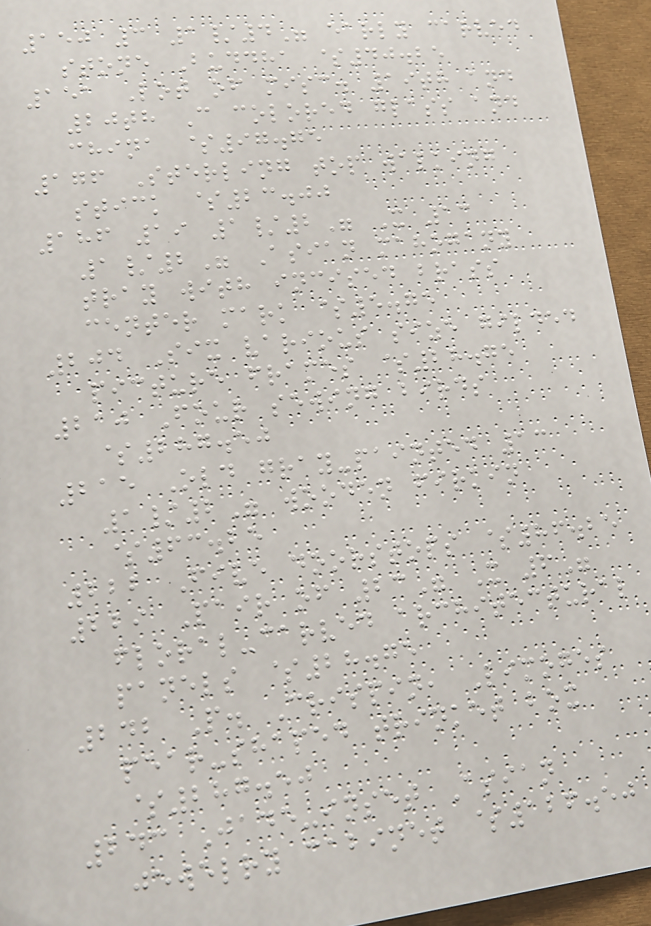150 3 1/4" early carved
stone Buddha $40.25
151 Lot of misc. 19th and
20th C colored glass and
china $97.75
176 Sterling top walking
stick $23.00
186 19 1/2" X 13
1/2" Asian mahogany
tray with incised brass
center mark $5.75
204 Six various size gilded
picture frames $28.75
210 Four sewing birds
$287.50
215 Old gray-painted 13
1/2" wooden firkin
$63.25
222 Five doorstops $86.25
229 Pair of 23" X 6"
floral-carved architectural
panels $28.75
242 P. Crispin, Limoges
pear-shaped trinket box
$287.50
243 Jade-inset Asian
jewelry cabinet $126.50
